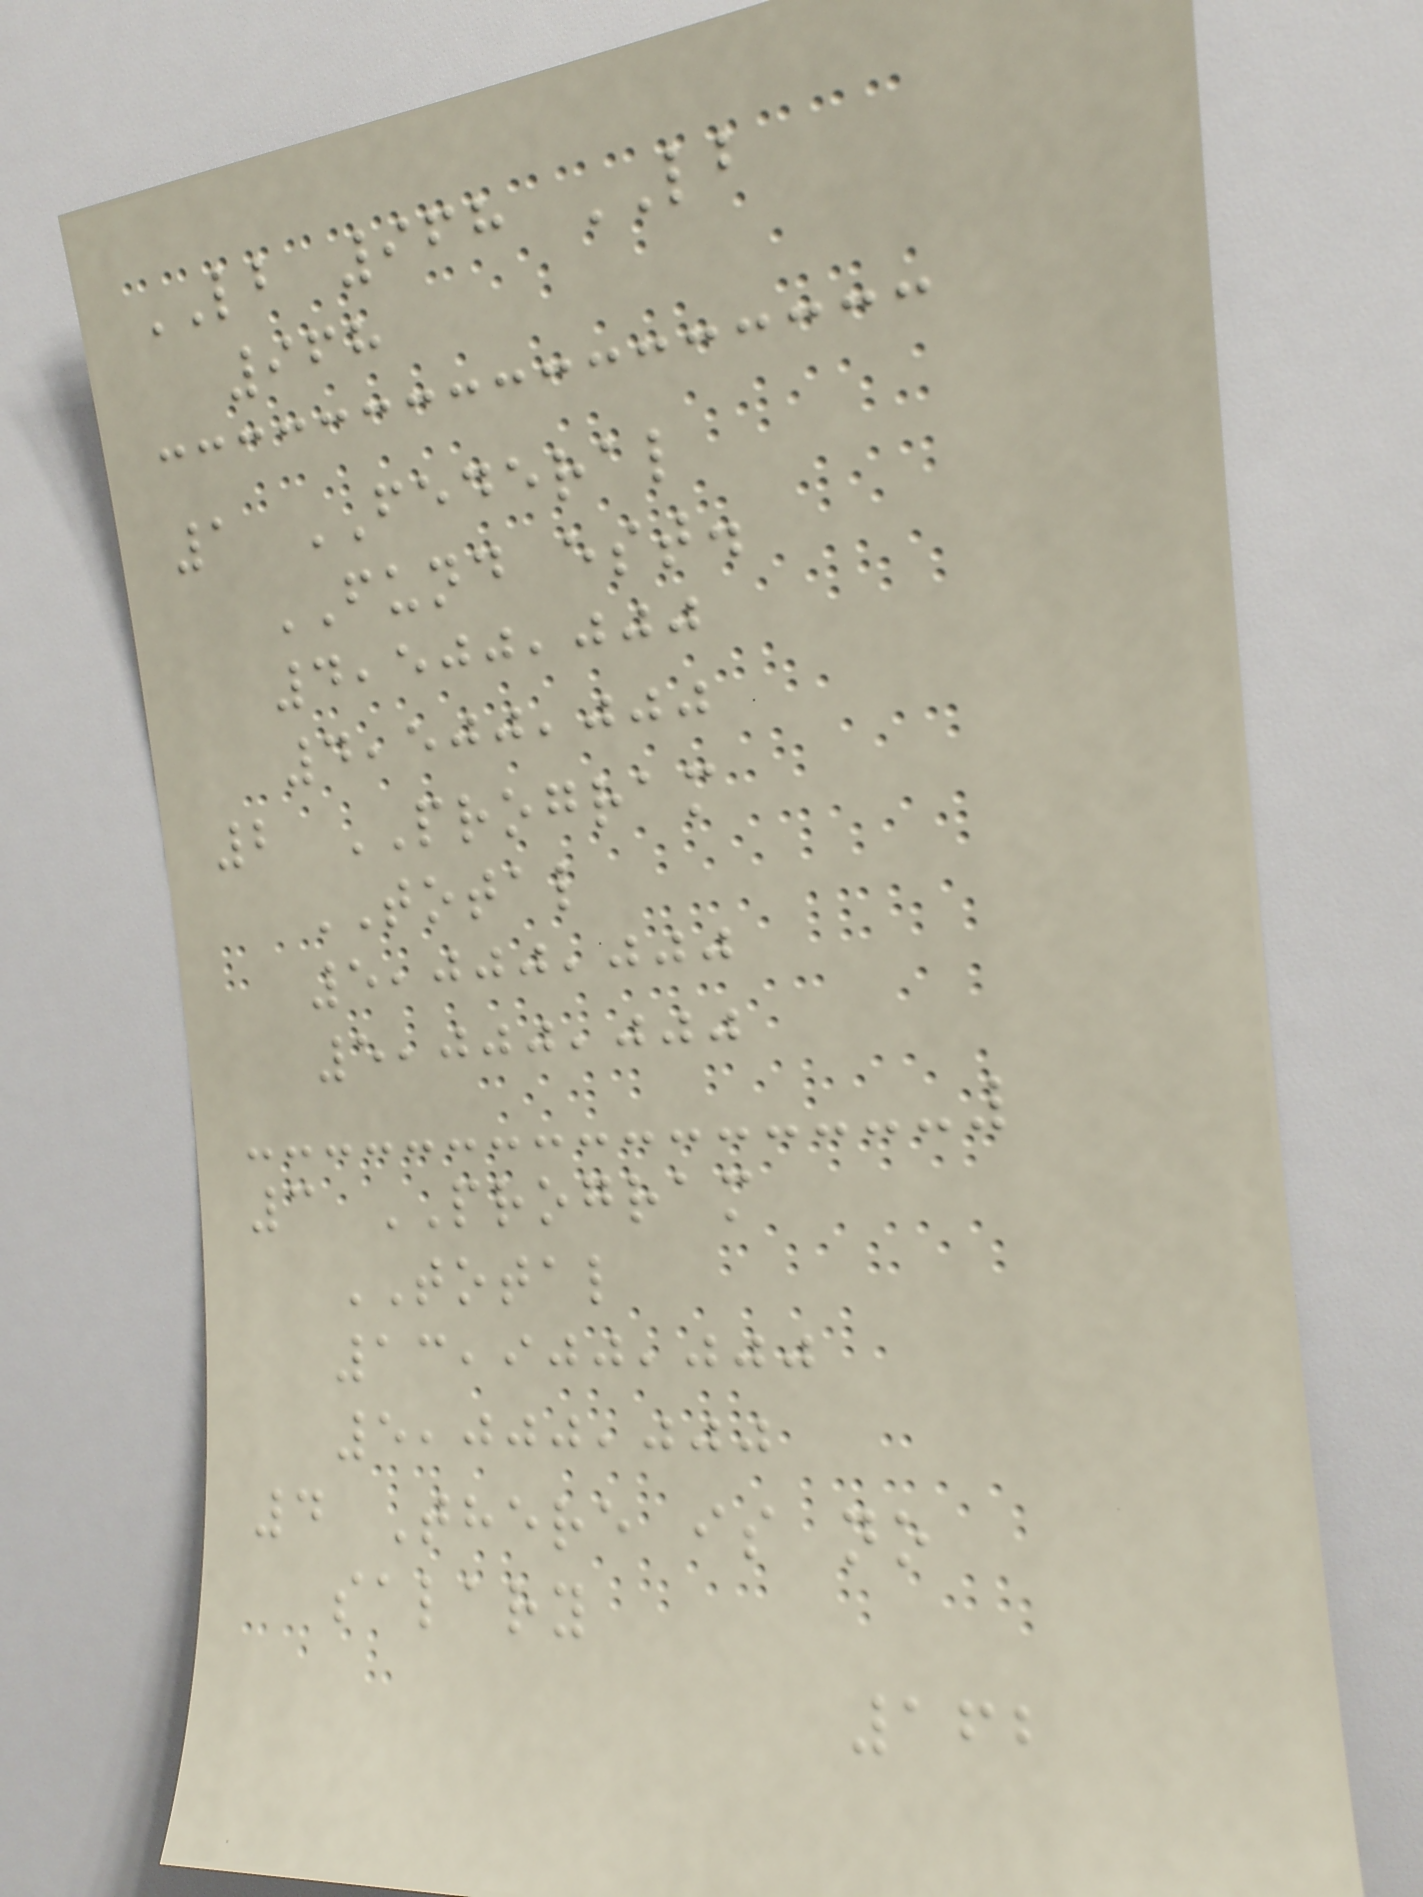LB 968 LB
968
1 FEDERAL
FUND est.
4,500,000
4,500,000
2 PROGRAM
TOTAL
5,000,000
5,000,000
3 PROGRAM
TOTAL
13,900,000
5,000,000
4 There is no
salary
162
